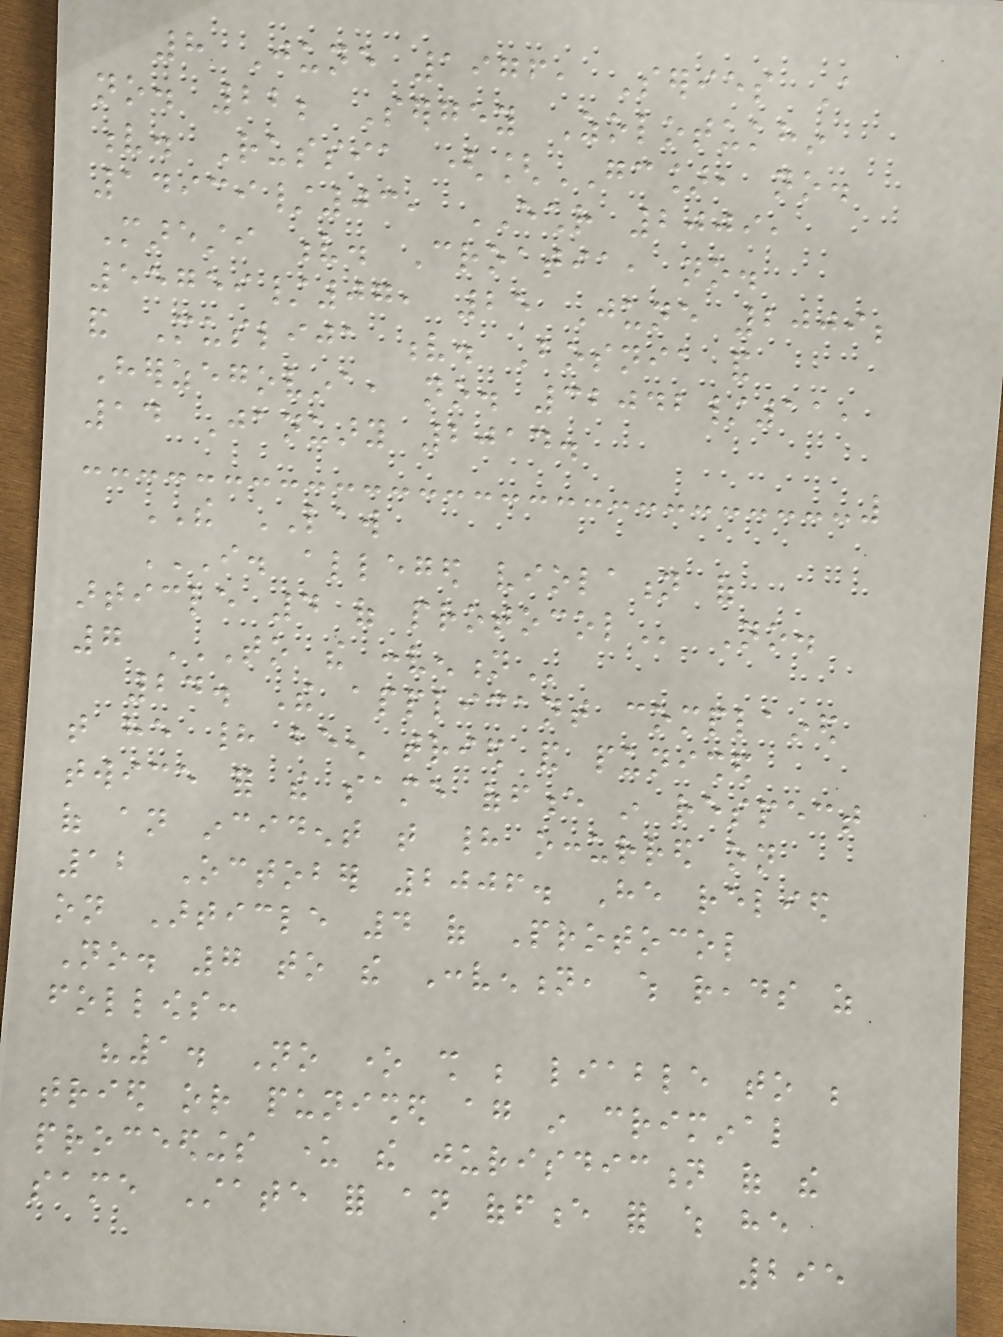8 June 1976, Series A
no. 22; Sergey Zolotukhin
v. Russia ([GC], no.
14939/03, ECHR 2009,
Maresti v. Croatia, no.
55759/07, 25 June 2009;
and Muslija v. Bosnia and
Herzegovina, no. 32042/11,
14 January 2014.
THE LAW
I. ALLEGED VIOLATION OF
ARTICLE 4 OF PROTOCOL No.
7 TO THE CONVENTION
24. The applicant complained
that he had been tried and punished
twice for the same offence in respect
of an incident that had occurred on
12 October 2006. He relied
on Article 4 of Protocol
No. 7 to the Convention, which reads as
follows:
"1. No one shall be liable to be
tried or punished again in criminal
proceedings under the jurisdiction of the
same State for an offence for which he
295
